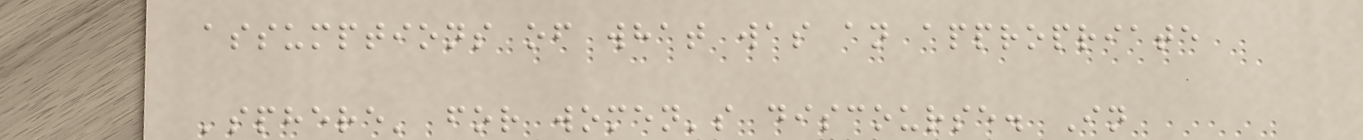assumptions of what was an appropriate
'sphere' for women's discourse. In
